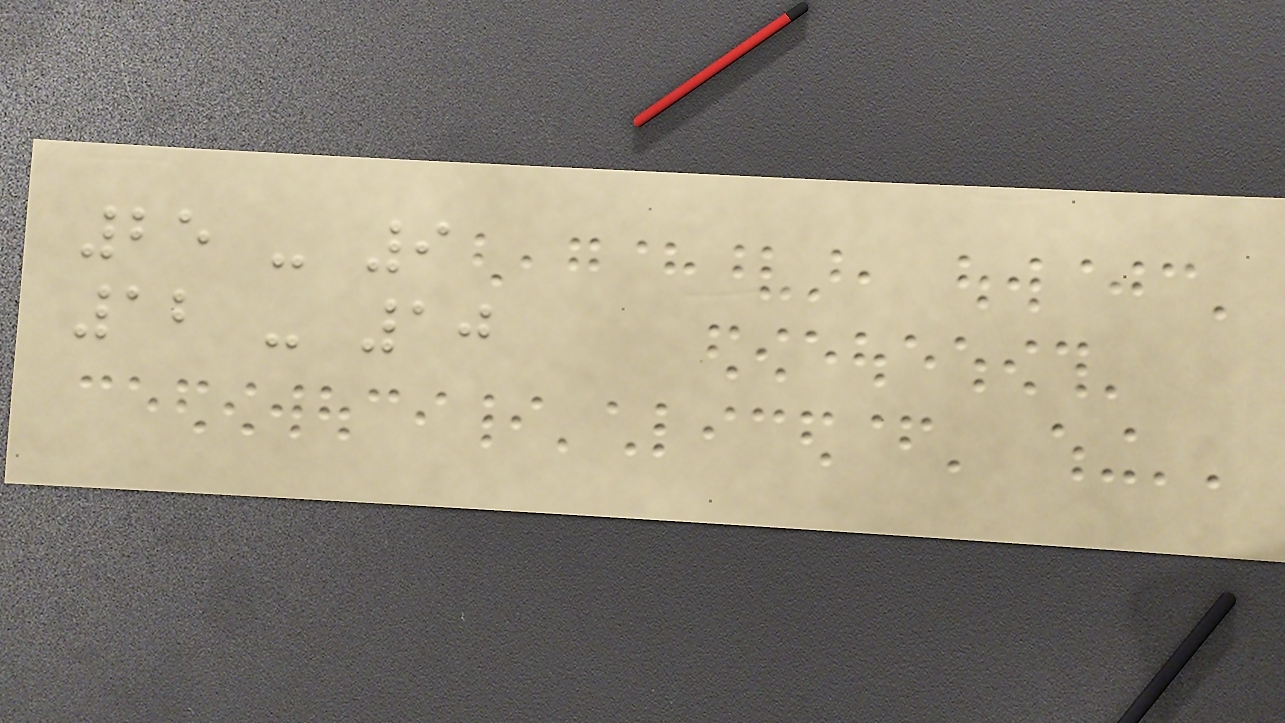25 - 9
12 - 10
